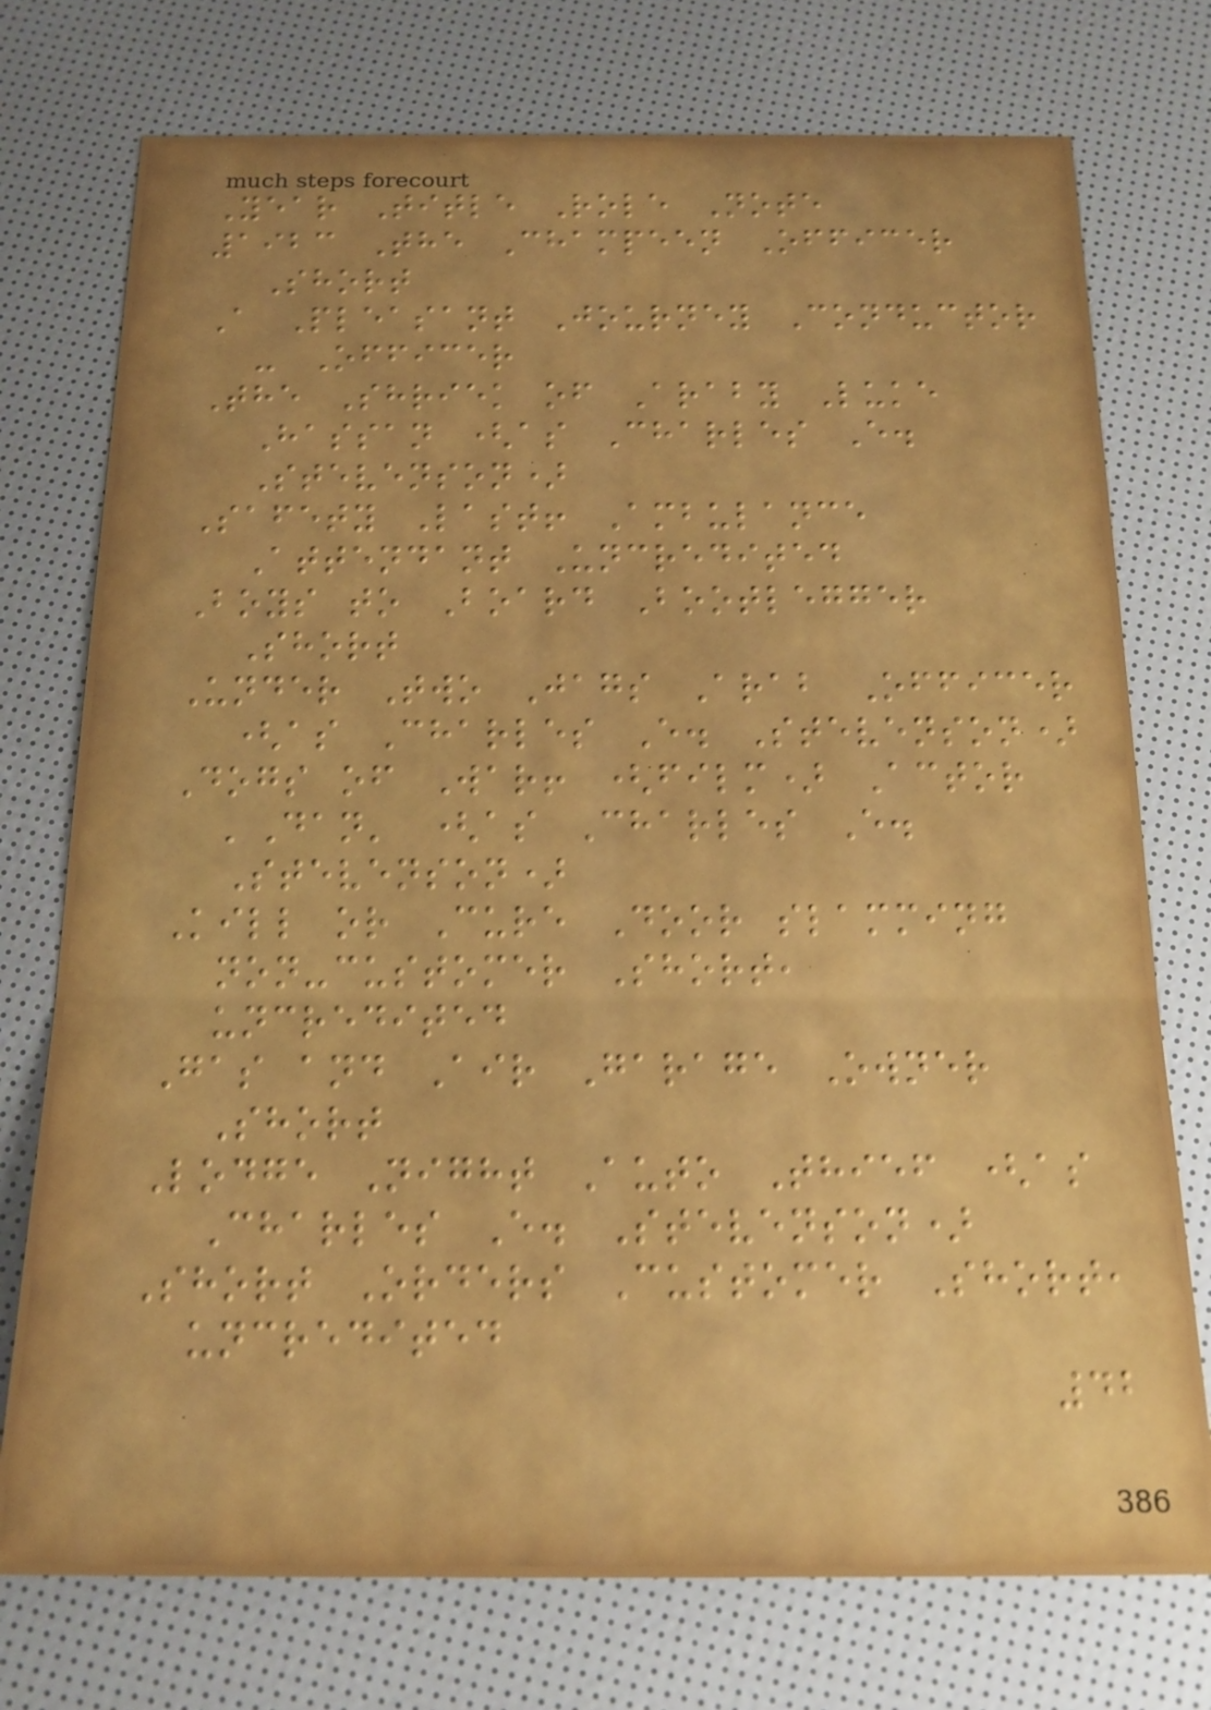Year Title Role Note
1923 The Champeen Officer
Short
A Pleasant Journey Conductor
- Officer
The Shriek of Araby Luke
Hassan (as Charles E.
Stevenson)
Safety Last! Ambulance
Attendant Uncredited
Boys to Board Bootlegger
Short
Under Two Jags Arab Officer
(as Charles E. Stevenson)
Dogs of War! (film) Actor
'Dan' (as Charles E.
Stevenson)
Kill or Cure Door slamming
non-customer Short,
uncredited
Gas and Air Garage Owner
Short
Lodge Night Auto Thief (as
Charles E. Stevenson)
Short Orders Customer Short,
uncredited
42
